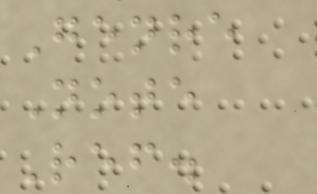Genre
Note
Ref.
